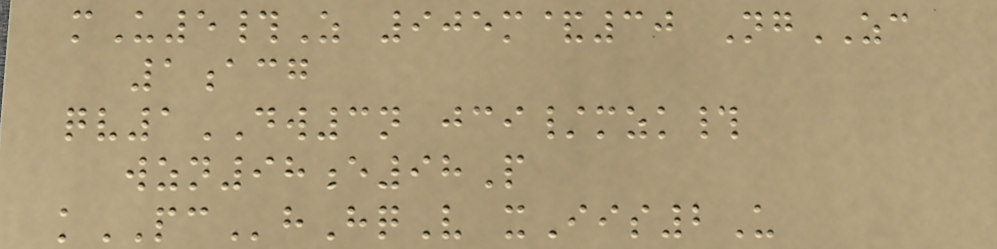mU5#Z 905m&30 NgZC
1acg
qv1DW3n jci/mzk#
wzn98e98P
kPChHqV xIis2U
